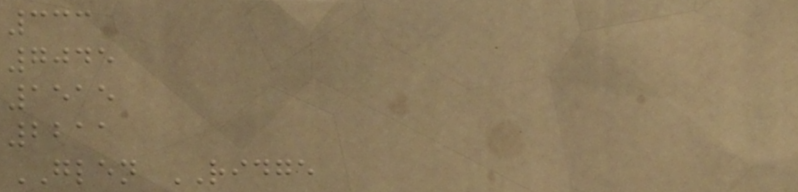333
7045
1515
2211
GLEN RIDGE
